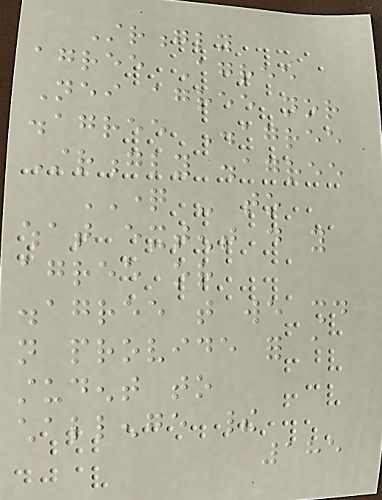Strongly
agree Agree
Neither agree nor
disagree Disagree
Strongly disagree
QUESTION - to
what extent do you
agree or
disagree that we should
not provide for a
student to
challenge their
185
